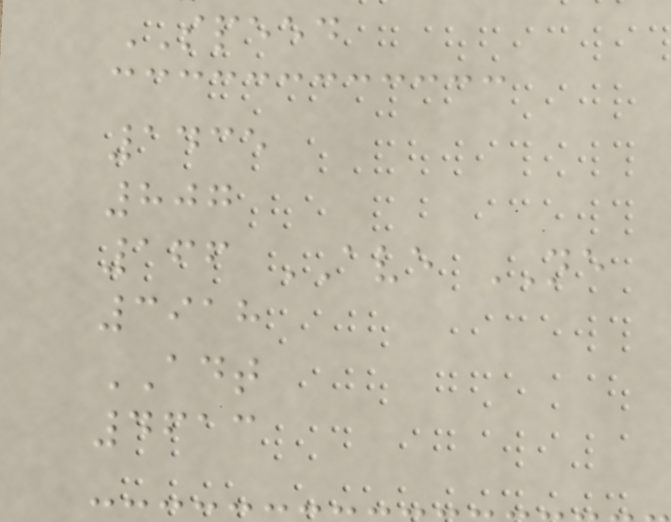SPEED
1435
807
166 AVE NE
3918
ADT
4613
